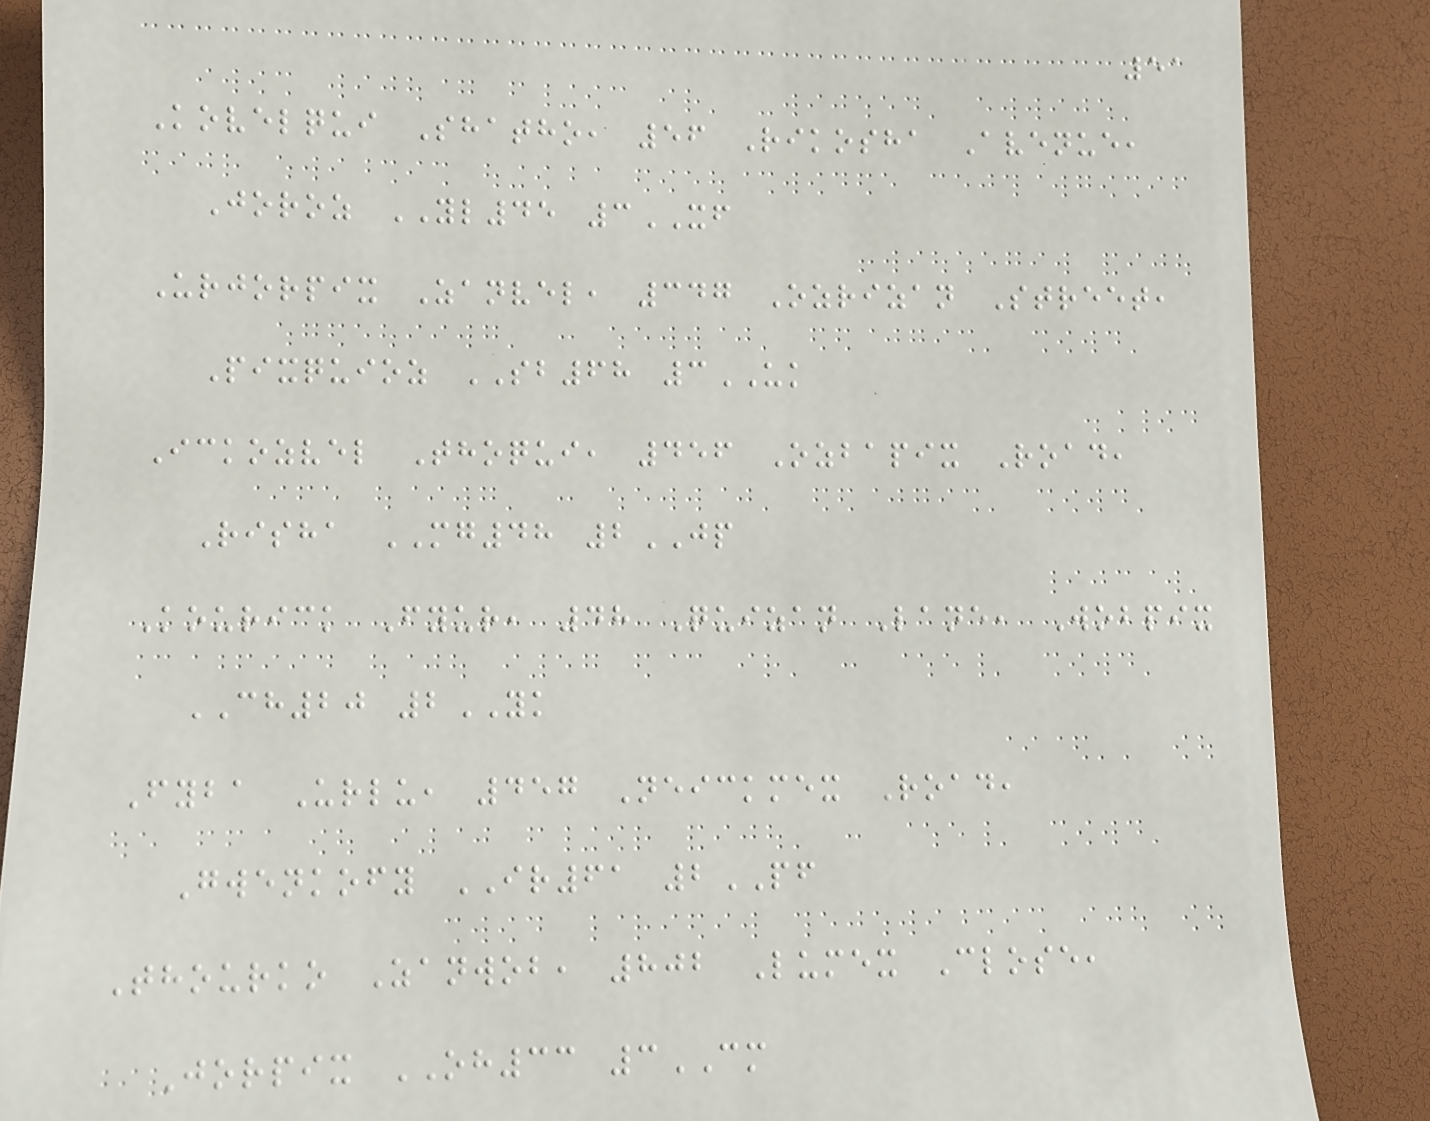51
Kovelqui Shatho, 56 Rikosha Avenue,
Joroz YL45 3XF
Urjorpix Zanvel, 347 Ozrizan Street,
Pixquioz SB68 3UK
Ickozvel Thoqui, 456 Ozbapix Road,
Risha MG48 2JP
Kourick Fyur, 48 Quizan Lane, Wobpix
CH20 2YK
Fyba Urlu, 457 Neickmex Road,
Gwenkofy IR61 2PF
Thourko Zanwob, 802 Lumex Close,
Jorpix OH33 3CM
